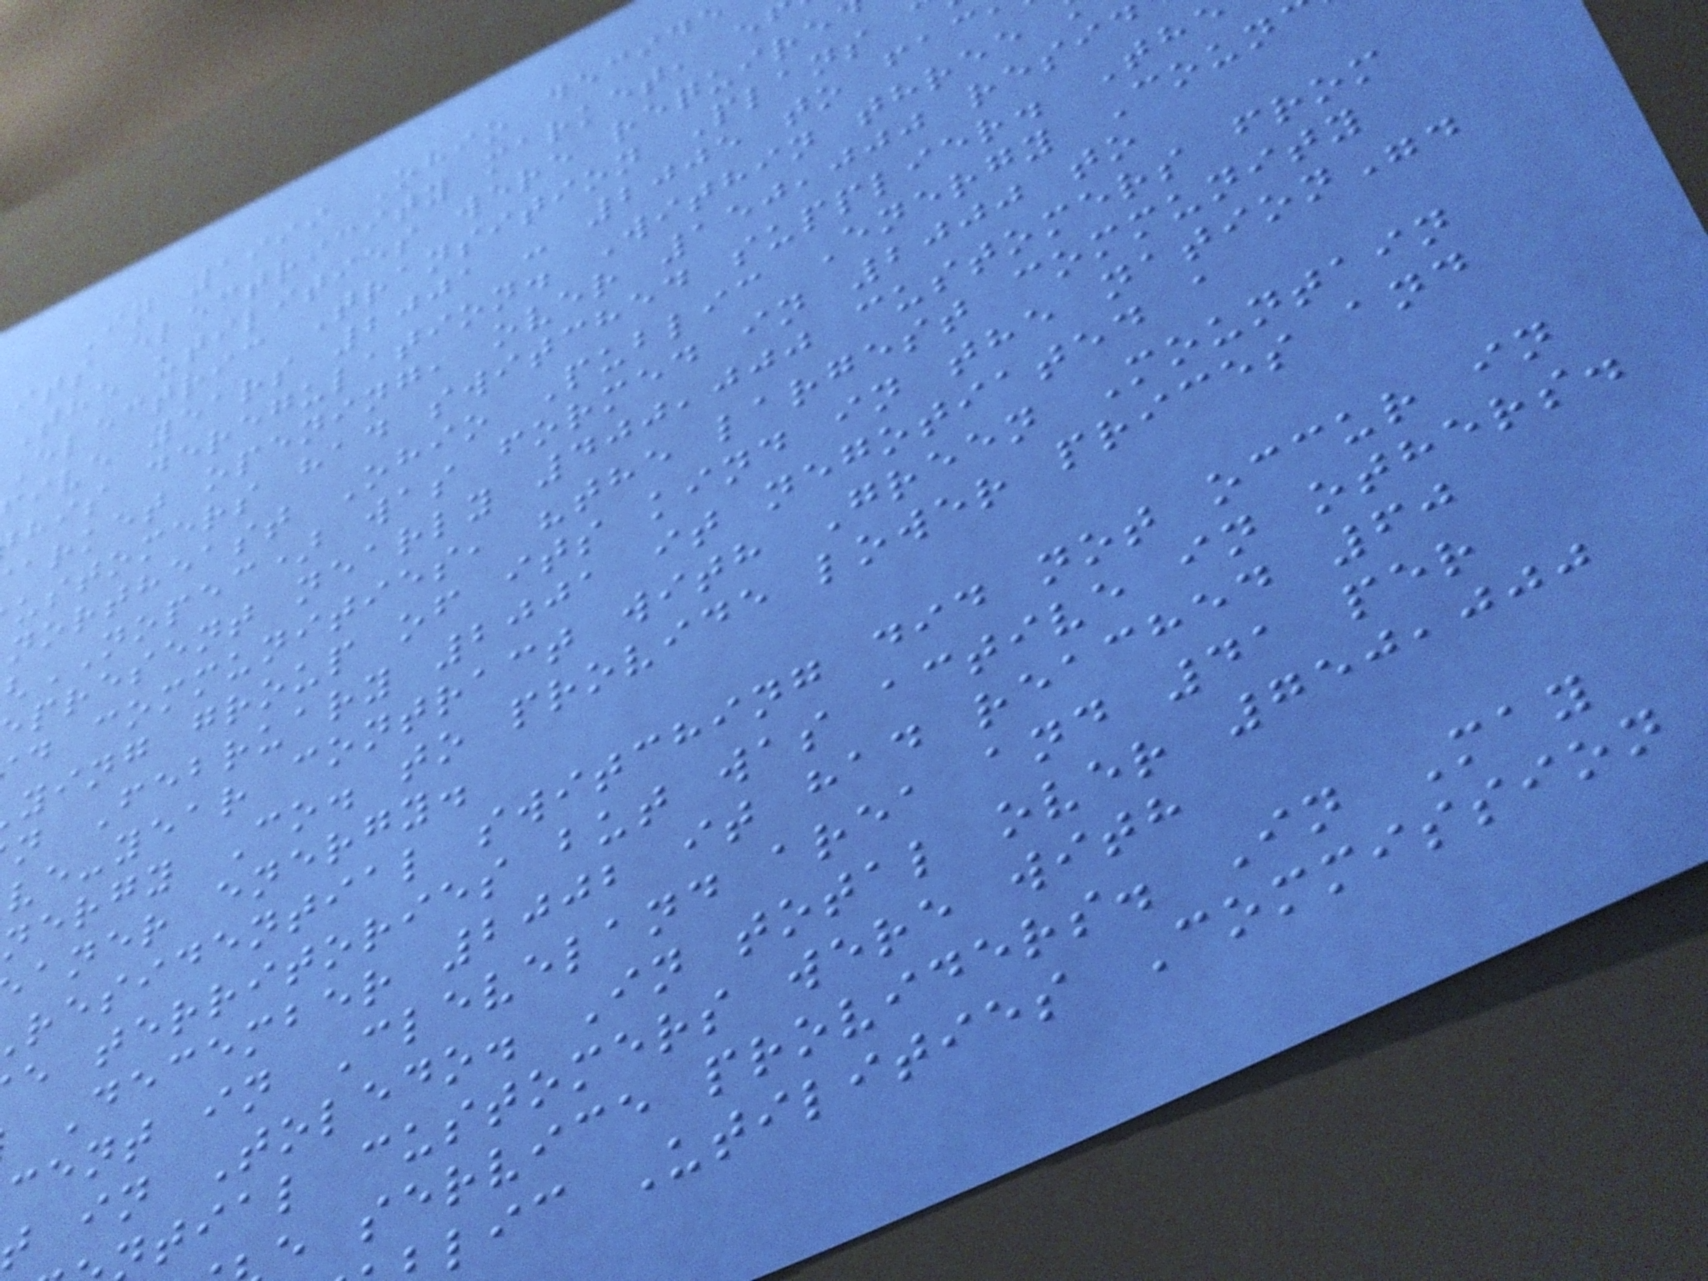In 1999 Ohio decide
its electricity market, e
The utilities were require
Electric Transition Plans
ive years 2001 - 2005 to fac
his deregulation. Within three
arket opening, over 150,000 resid
ustomers had switched supplier. Th
northeast Ohio Public Energy Coun
NOPEC) was formed in 2000 to
present nearly 400,000 customers from
d communities, "the largest community
ying group of its kind in the nation".
n February 2001 it negotiated a
ve-year contract with Green Mountain
nergy Co. to provide lower prices and
aner energy.
residential switching did not occur in
e territories but was active in others.
December 2002 it had reached 60
cent in Cleveland area and 41 per
t in Toledo. In total over 750,000
tial customers were with
e service providers. In May
lic Utilities Commission
